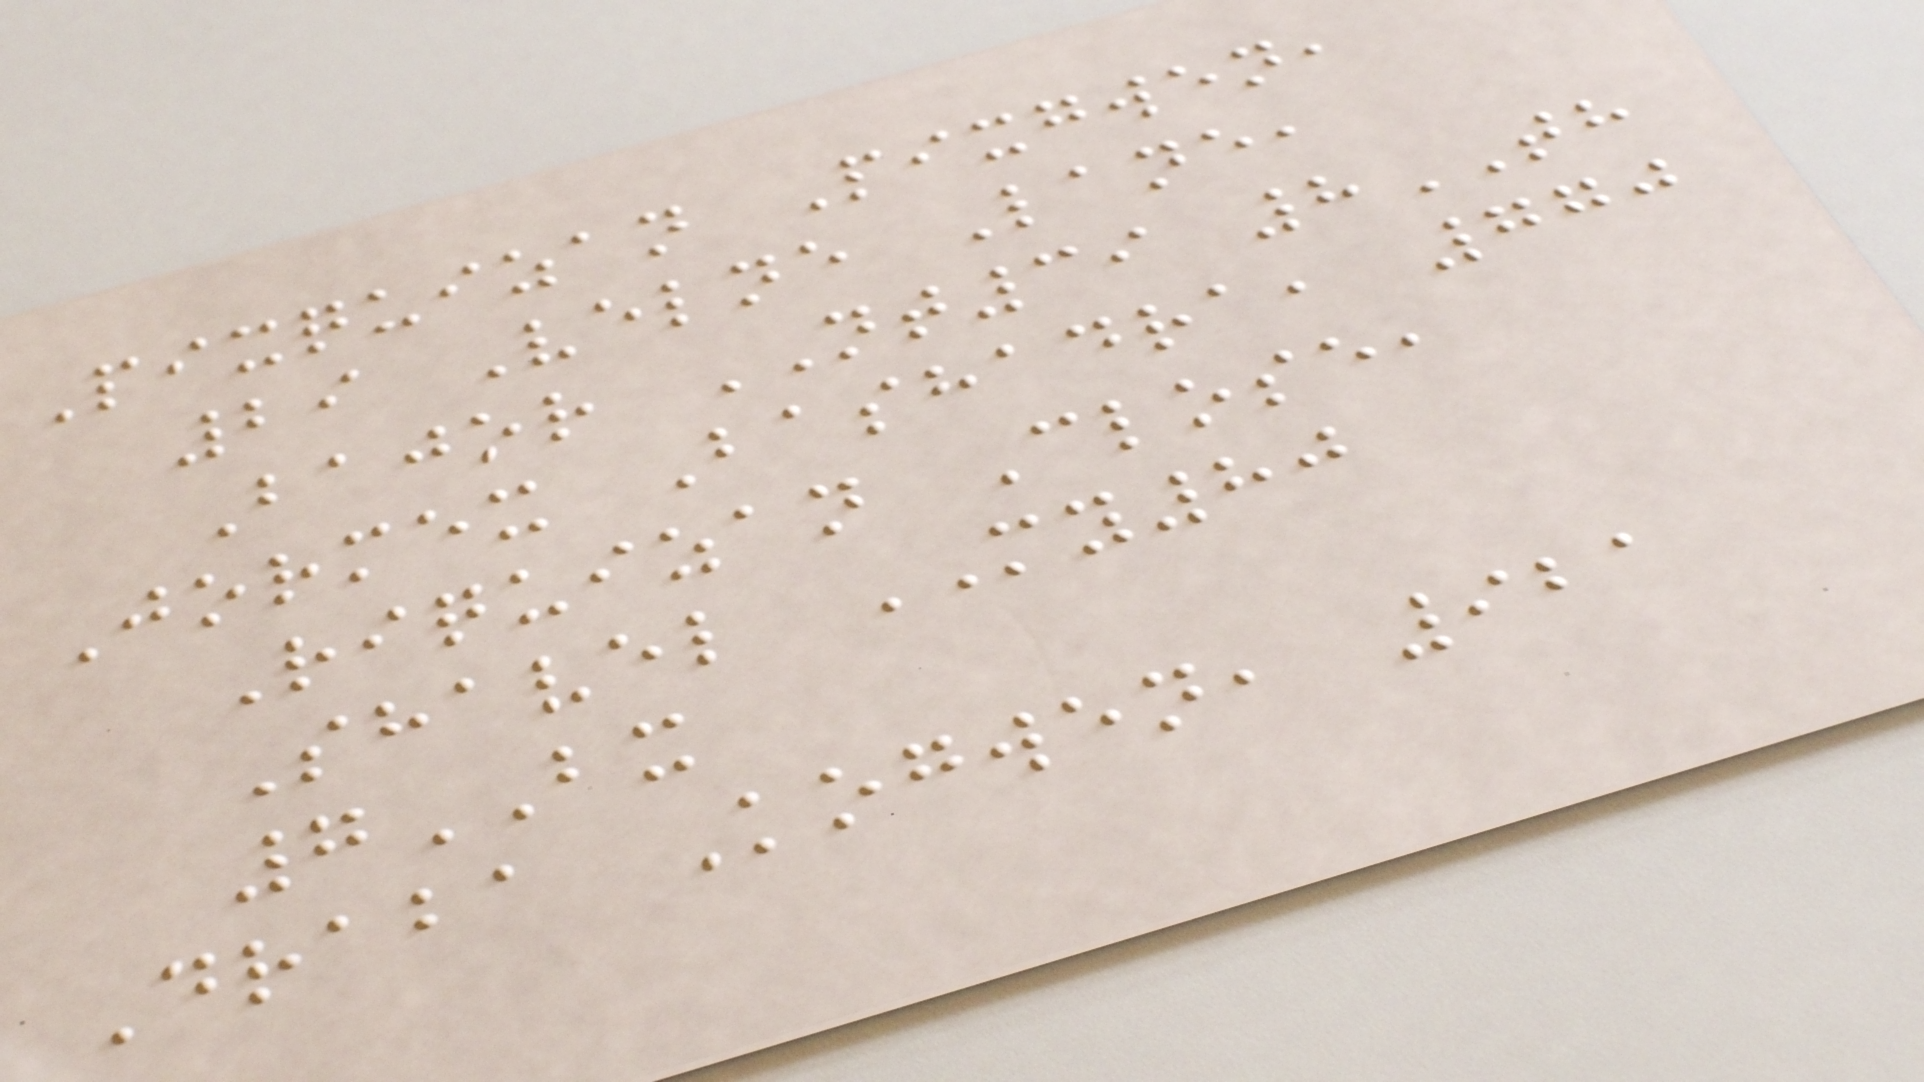Pixquizan Pixgwen,
29 Velne Lane,
Bajor NT39 8TH
Jormex Bashadra, 770
Riquizan Close,
Shavel MY80
7BX
Draba Kogwen, 921
